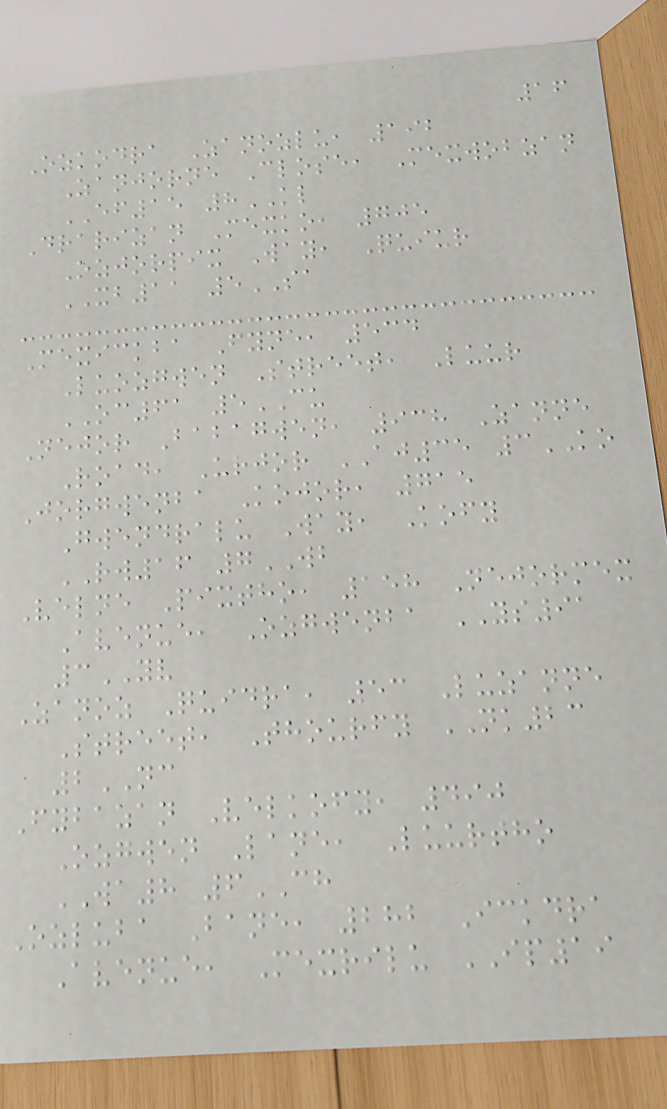16
Ozkodra Zanozlu, 192
Zanjorne Close, Mexwobzan
EF15 8KL
Drarizan Mexko, 705
Ozjorpix Way, Quiur
XB11 5SA
Mexickba Fyne, 534
Luozgwen Street, Luur
OC61 5CU
Nejor Babagwen, 938 Zanne
Road, Urjor AJ35 3KO
Jorgwenba Kojor, 715
Gwendralu Way, Kofy
RW16 7WB
Velne Pixtho, 158 Nejormex
Avenue, Ozgwenba YS91
3YV
Zanoz Quidra, 53 Luzanne
Street, Thourfy NK23
2NC
Fybazan Velkofy, 490
Ozgwen Lane, Luurtho
WA8 6CH
Ozluba Bane, 282 Ickdra
Avenue, Mexrilu IP19
